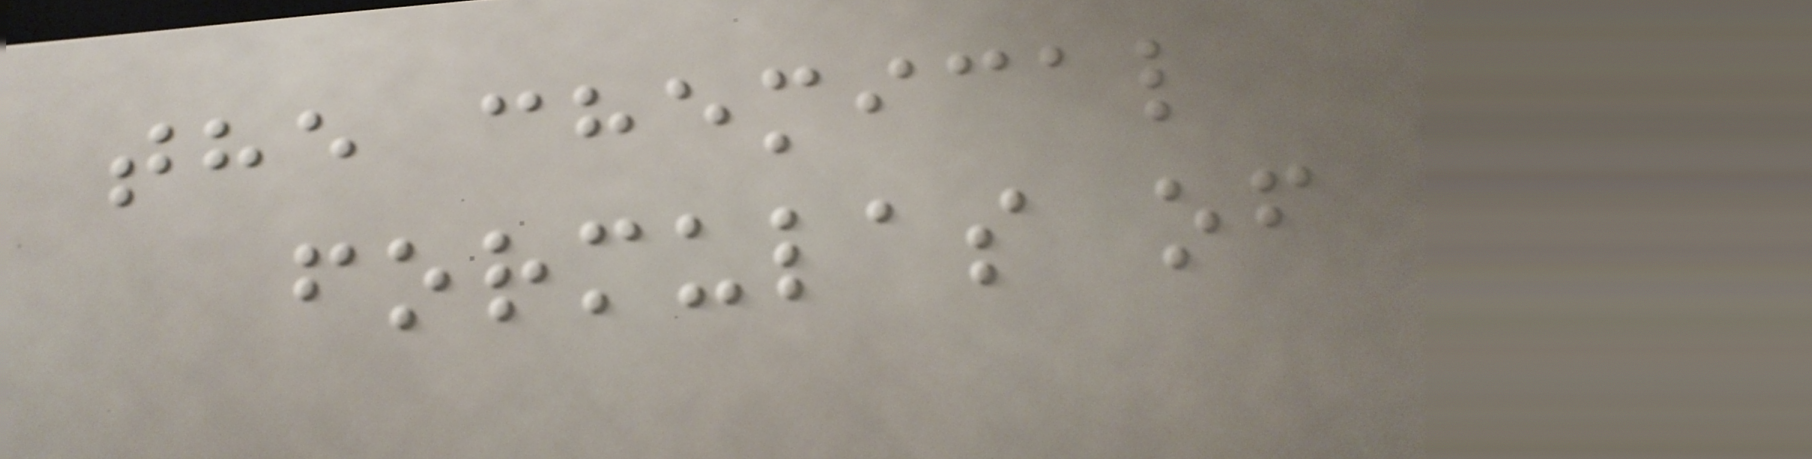the chemical
formulas of
